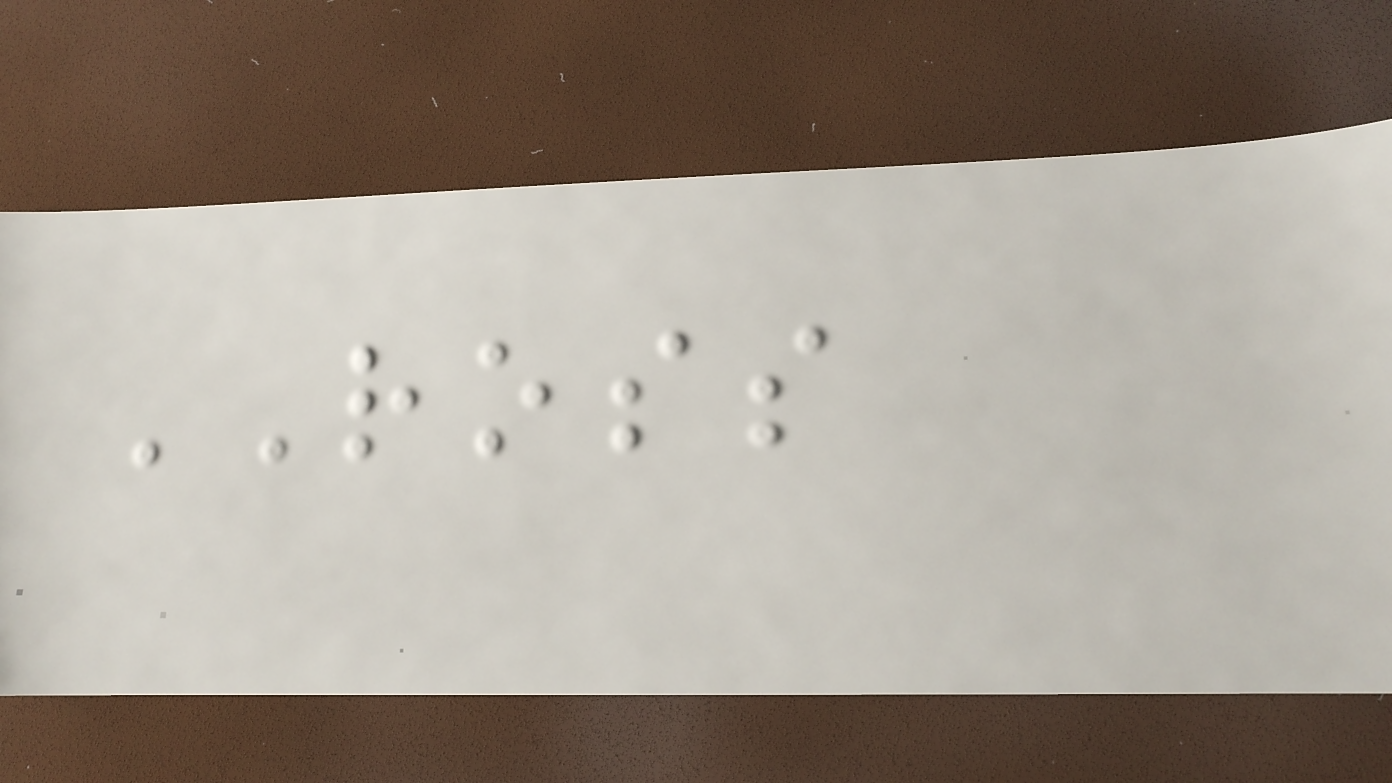ROSS
